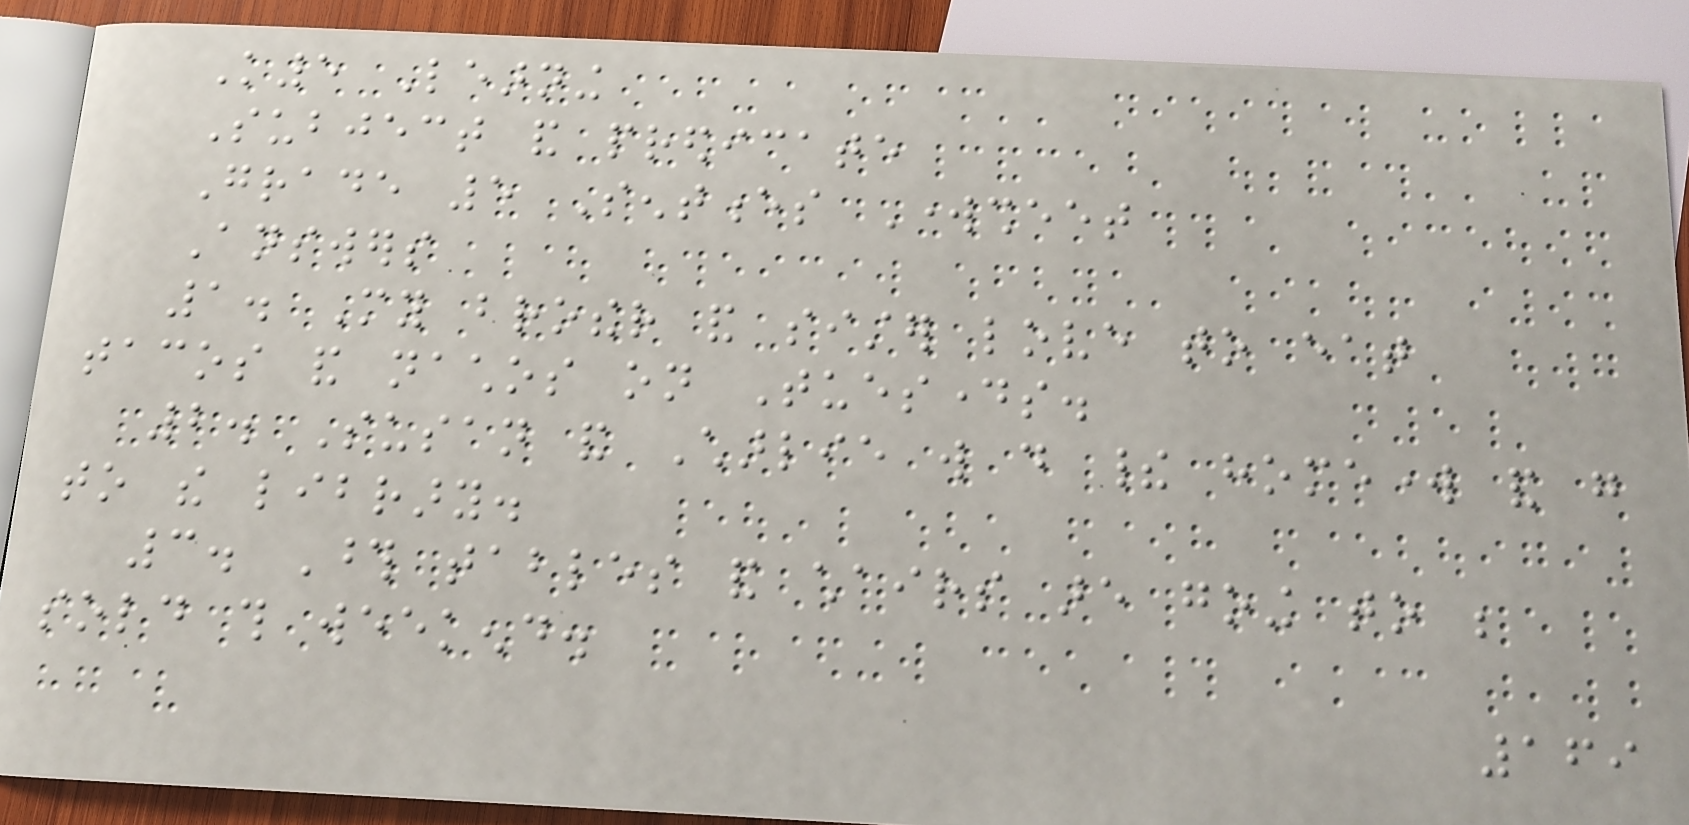K5 Learning
Subject and predicate
Grade 5 Sentences Worksheet
Answers
1. My brother and sister love to eat
tacos and nachos on Tuesdays.
2. Susan and Charlie will do their homework and go
to the library.
3. Those tables and chairs are going to be
sold this weekend.
169
